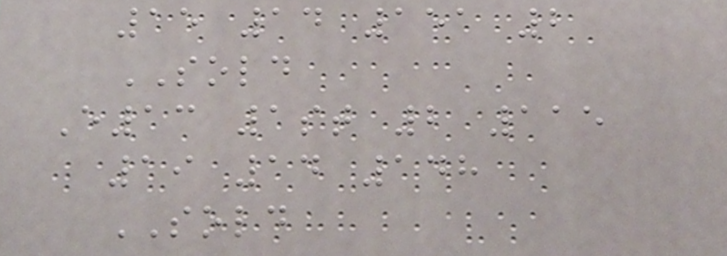15 14 151 2
SOLD
E13 1st 2 115
19 14 148
SOLD
